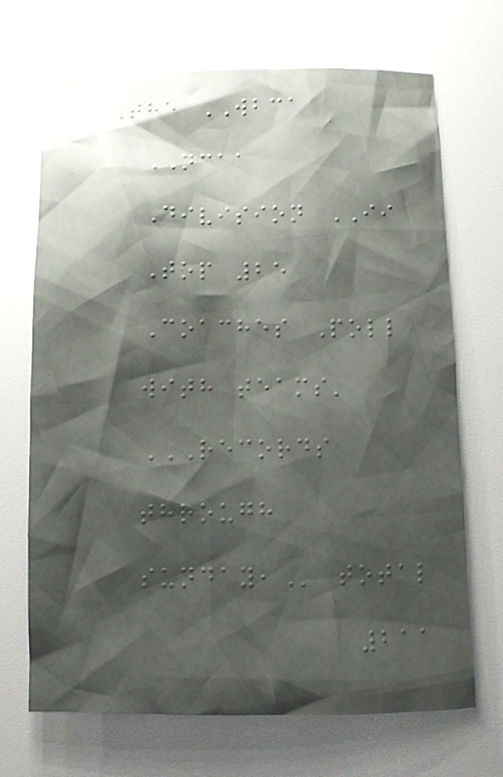The WBCA
NCAA
Division II
Top 25
Coaches Poll
with teams'
RECORDS
THROUGH
SUNDAY, total
211
